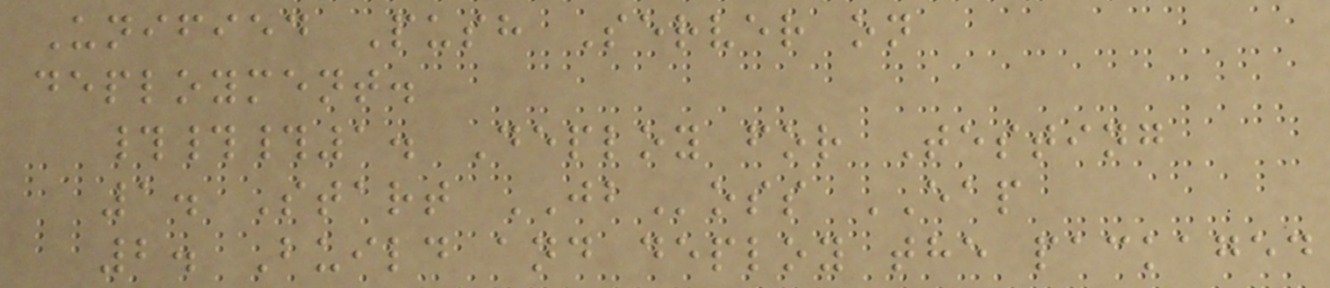Unified Push Server on
deployment.
###1. Deploy for Testing
1. Start JBoss EAP
2. Build and deploy the packaged
